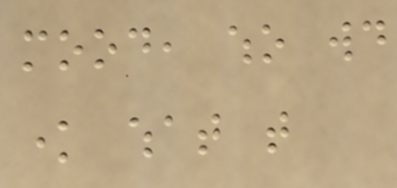mood, who would
know what that
